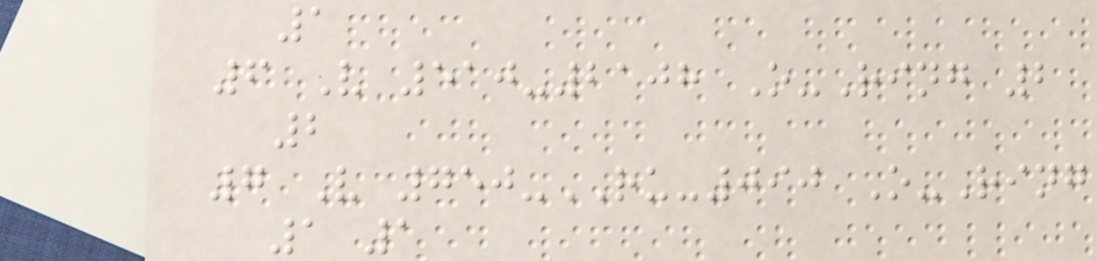1
6 V 510-2108 O-Ring 2
2
7 V 750-RU-090 O-Ring
1 1
